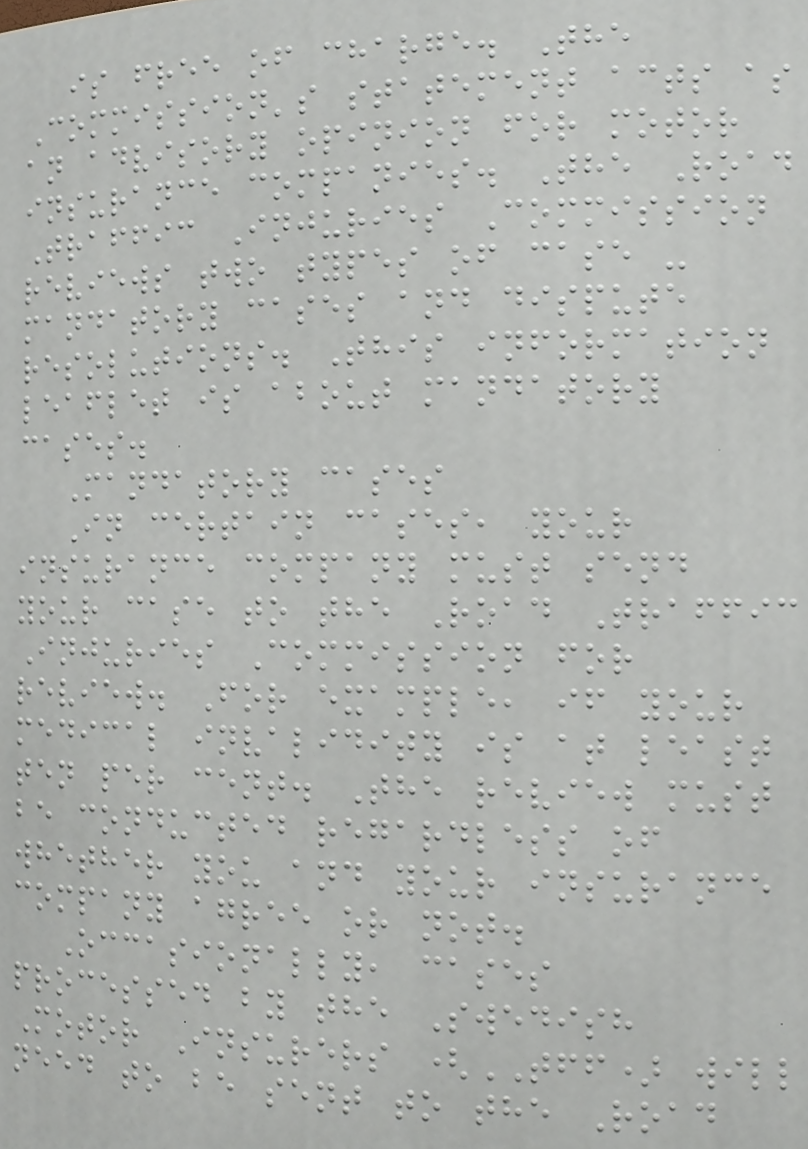is free of charge. The
Commission's statement acts as
an advisory opinion for motor
insurance companies. The Road
Traffic Injuries Commission
reviews two types of case -
mandatory cases and dispute
resolutions. This information
leaflet is about mandatory
cases.
Mandatory cases
In certain cases, your
insurance company must send
your case to the Road Traffic
Injuries Commission for
review. For example, if your
medical invalidity is at least
ten per cent. The review must
be conducted regardless of
whether you and your insurance
company agree or not.
Occasionally, cases
processed by the Swedish
Motor Insurers (TFF) will
need to be sent to the Road
